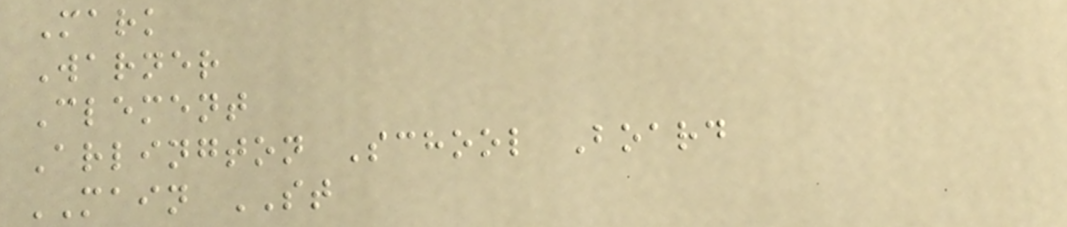Mark
Warner
Clement
Arlington School Board
MAIN ST
